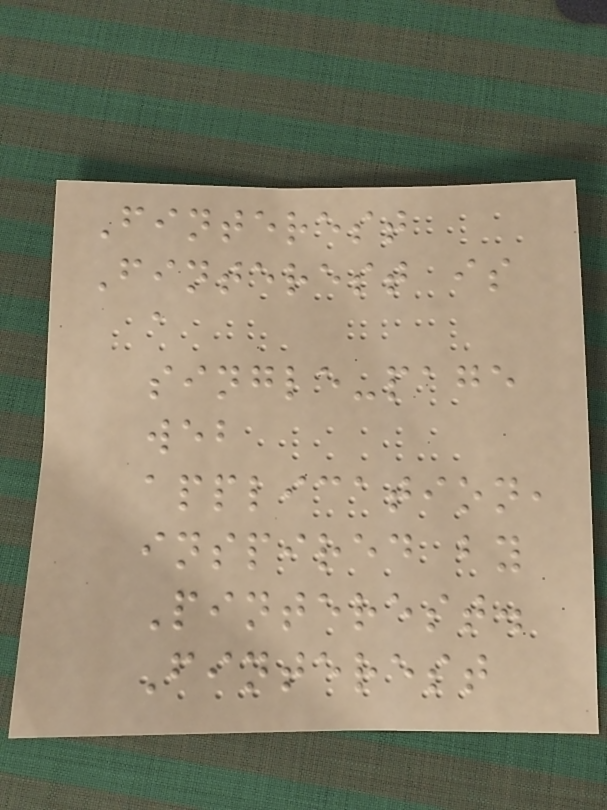Finterest
Finterest is
a
single-page
web
application,
inspired by
Pinterest.
Finterest
